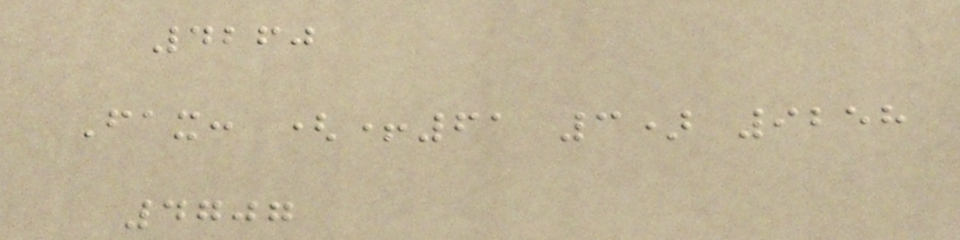4260
Fax: (+61 3) 9258
4707
